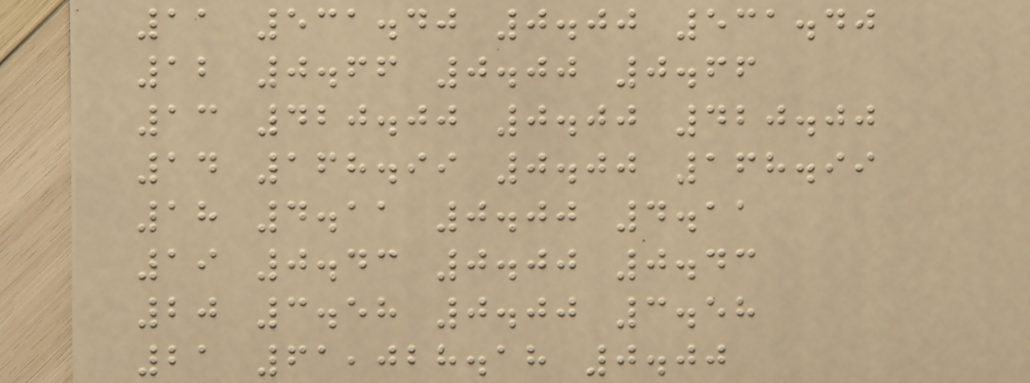11 531.40 0.00 531.40
12 0.66 0.00 0.66
13 420.00 0.00 420.00
14 168.99 0.00 168.99
18 4.11 0.00 4.11
19 0.43 0.00 0.43
20 3.58 0.00 3.58
21 61,028.18 0.00
